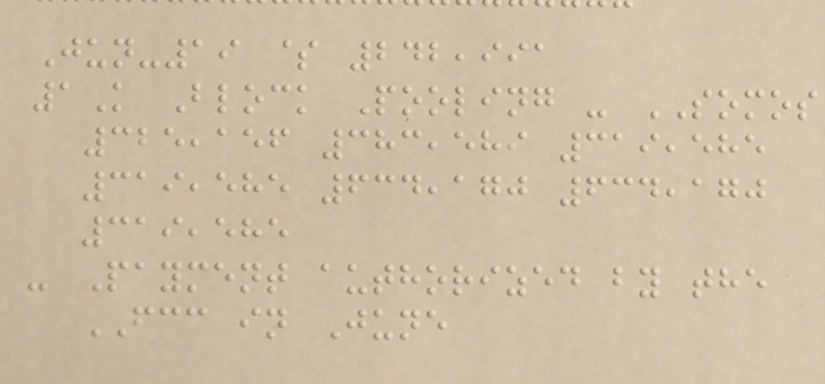Jun-19 $ 242,991
1K Block Pooling - SOMOS
325,156 383,589 319,585
319,585 634,170 634,170
319,585
- Payment authorized by the
FCC in June
